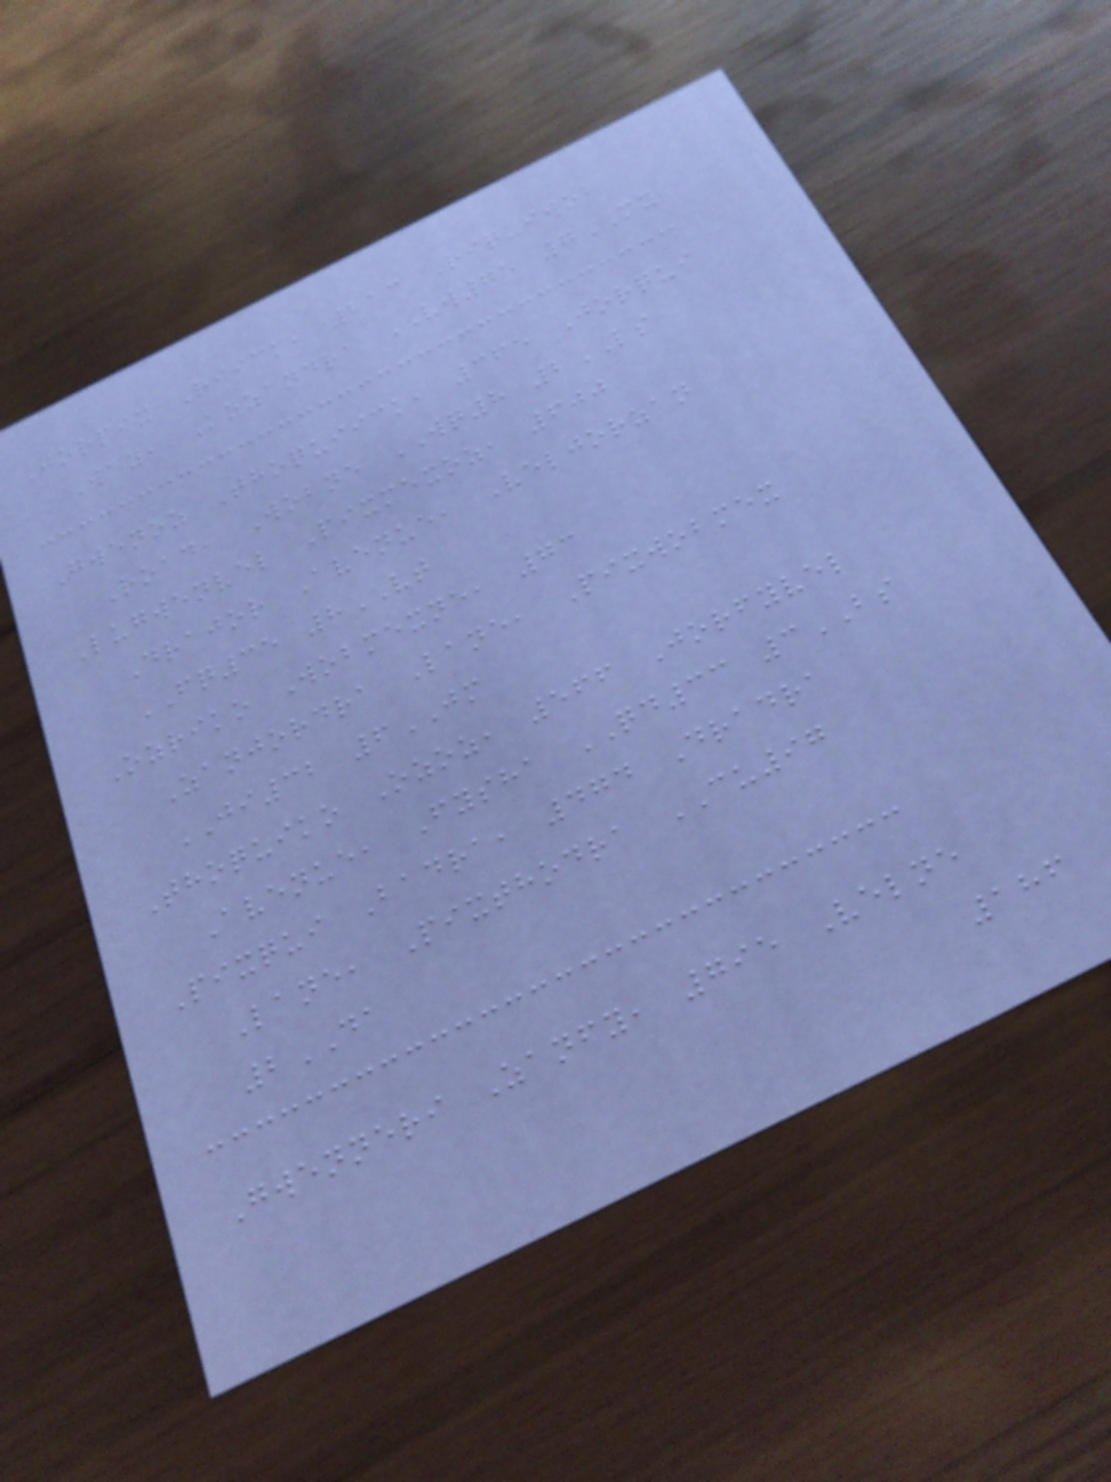Jorpix Riick, 213 Riquiwob
Way, Kozandra VW75 7MY
Gwenoz Thoquiick, 365 Jorqui
Road, Wobne WQ8 2LS
Lugwenvel Pixmexoz, 600
Drajor Avenue, Veljorzan
FQ35 8VT
Ozriko Wobmexne, 73
Zanjordra Lane, Pixwobmex
JI32 6JM
Thoquiko Ozoz, 566 Jorfyvel
Avenue, Fysha QD33 3BS
Pixqui Badra, 474 Dradra
Lane, Pixthodra CU97
2DA
Gwenneri Zanfy, 795 Velne
186
